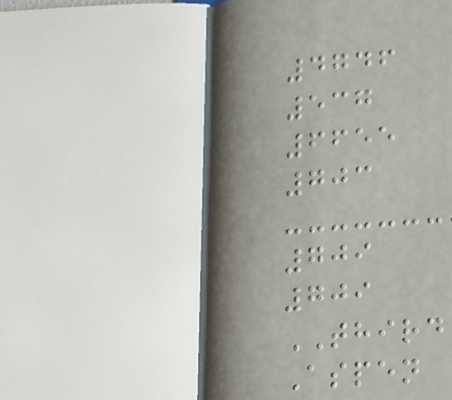4746
537
6655
703
709
709
THIRD
Aspen
